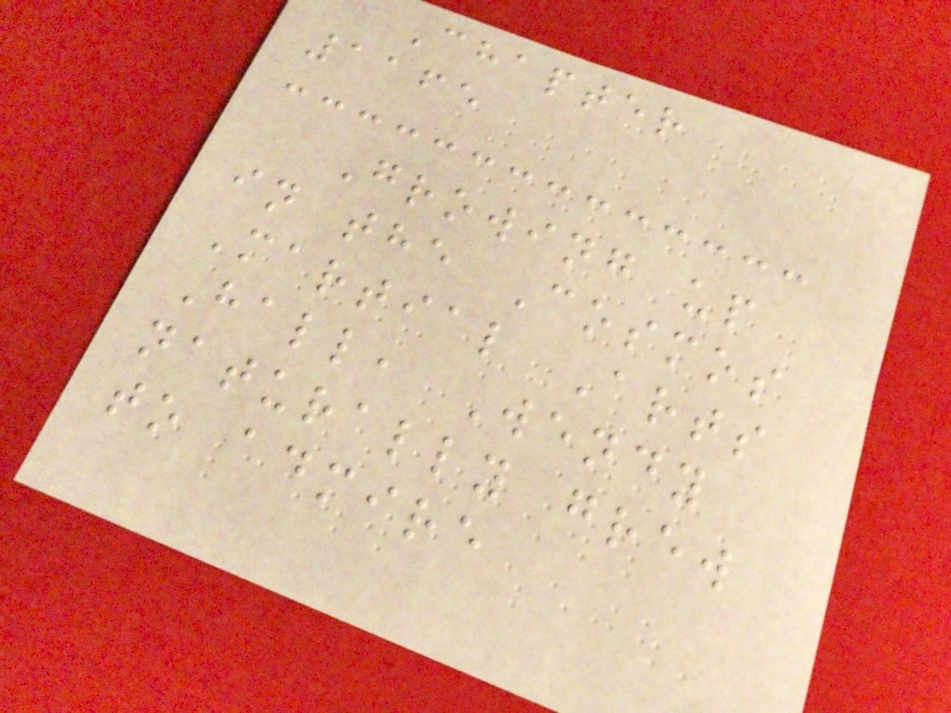Chapter
1165
Growing up
in the Cosmos
Martial Arts
Hall, Wendy
naturally grew
to admire
